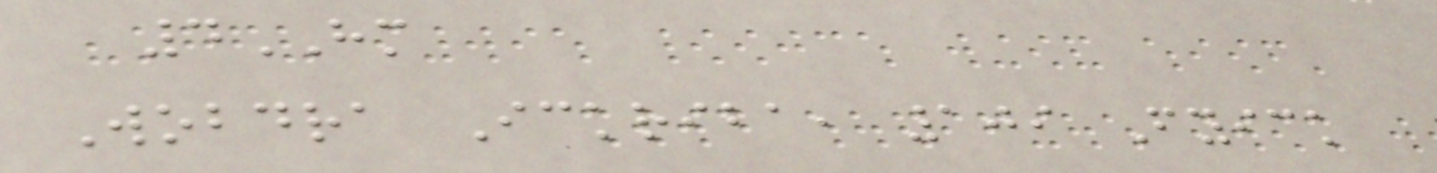4HM
Wobdra Ickriba, 109 Fyick
